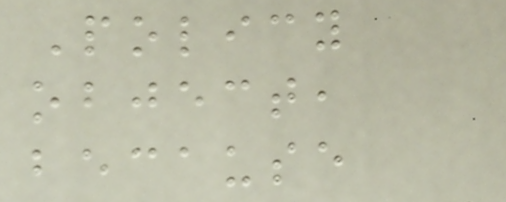Policy
object,
because
